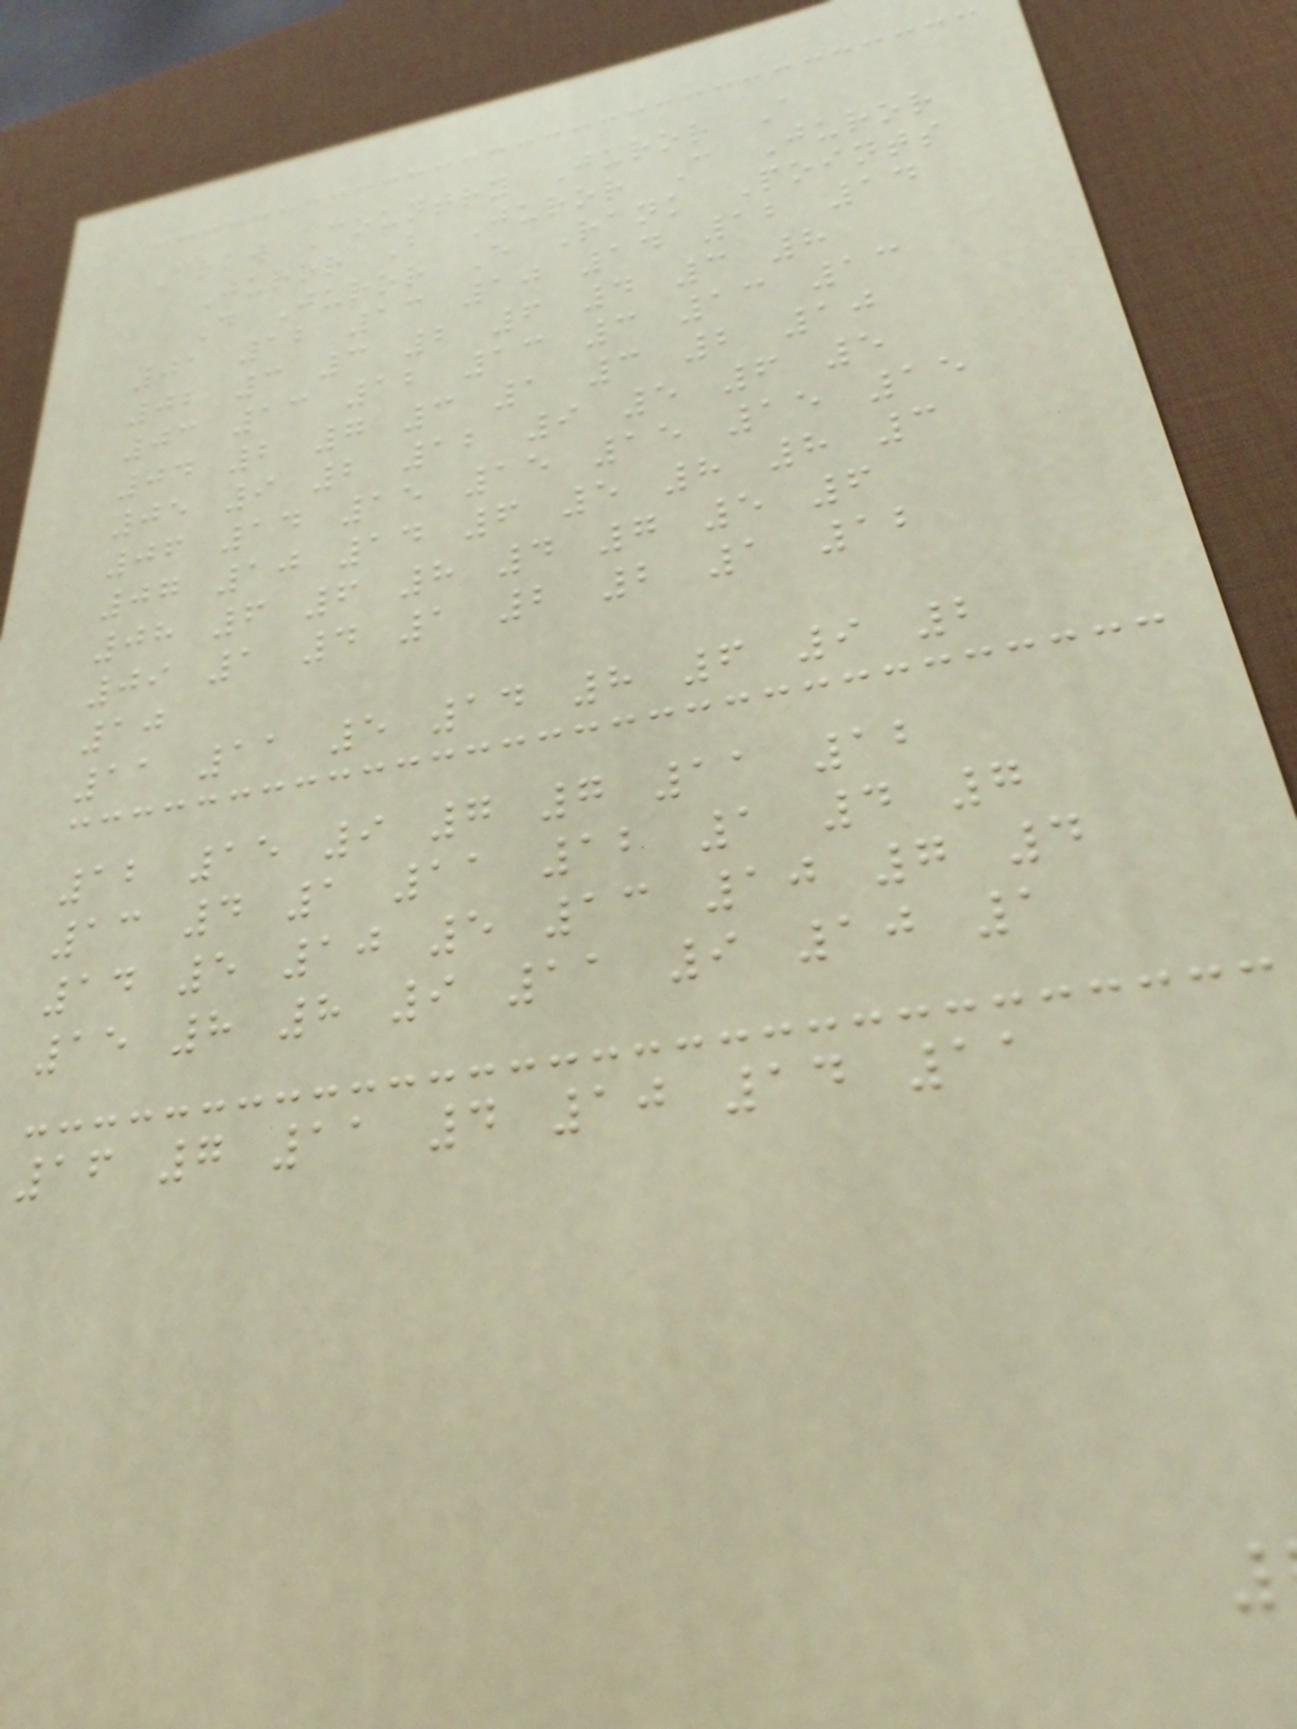Draw Country Juror A
Juror B Juror C Juror
D Juror E Rank Points
01 12 13 10 14 12 14
02 3 3 2 6 4 3 8
03 13 12 13 3 13 13
04 2 7 3 1 3 2 10
05 9 2 12 9 5 6 5
06 14 15 15 15 15 15
07 10 14 6 5 8 8 3
08 6 6 8 4 7 5 6
09 1 4 1 2 2 1 12
10
11 11 5 14 8 6 9 2
12 15 9 7 7 11 12
13 4 1 11 12 1 4 7
14 5 10 5 13 10 7 4
15 8 8 9 11 9 10 1
16 7 11 4 10 14 11
